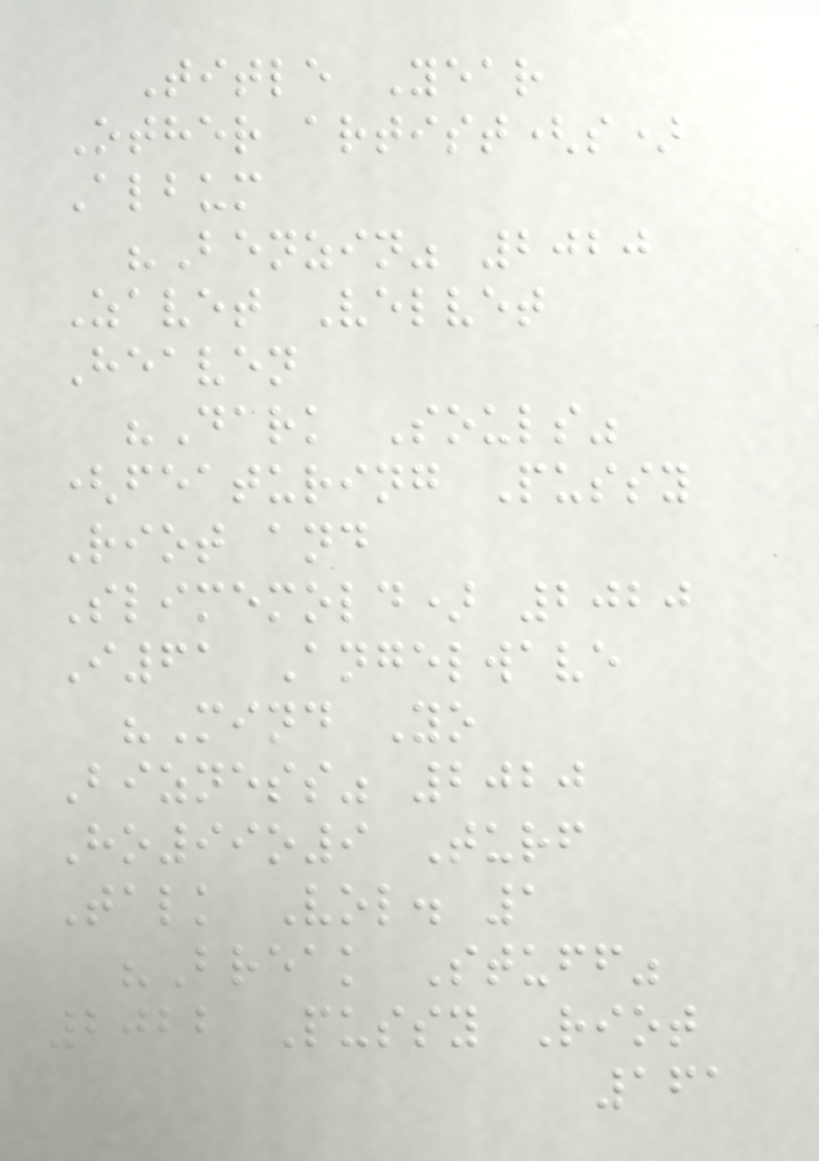Title Year
Other artist(s)
Album
"Benzin" 2020
Zavet Velvet
Heaven
"Dark Souls"
(featuring Pussy
Riot and
Slimemold) 2020
I61 Angelwave
"Mind Yo
Bizness" 2020
Ho99o9 Turf
Talk Vol. 1
"Break Stuff"
2022 Pussy Riot
161
